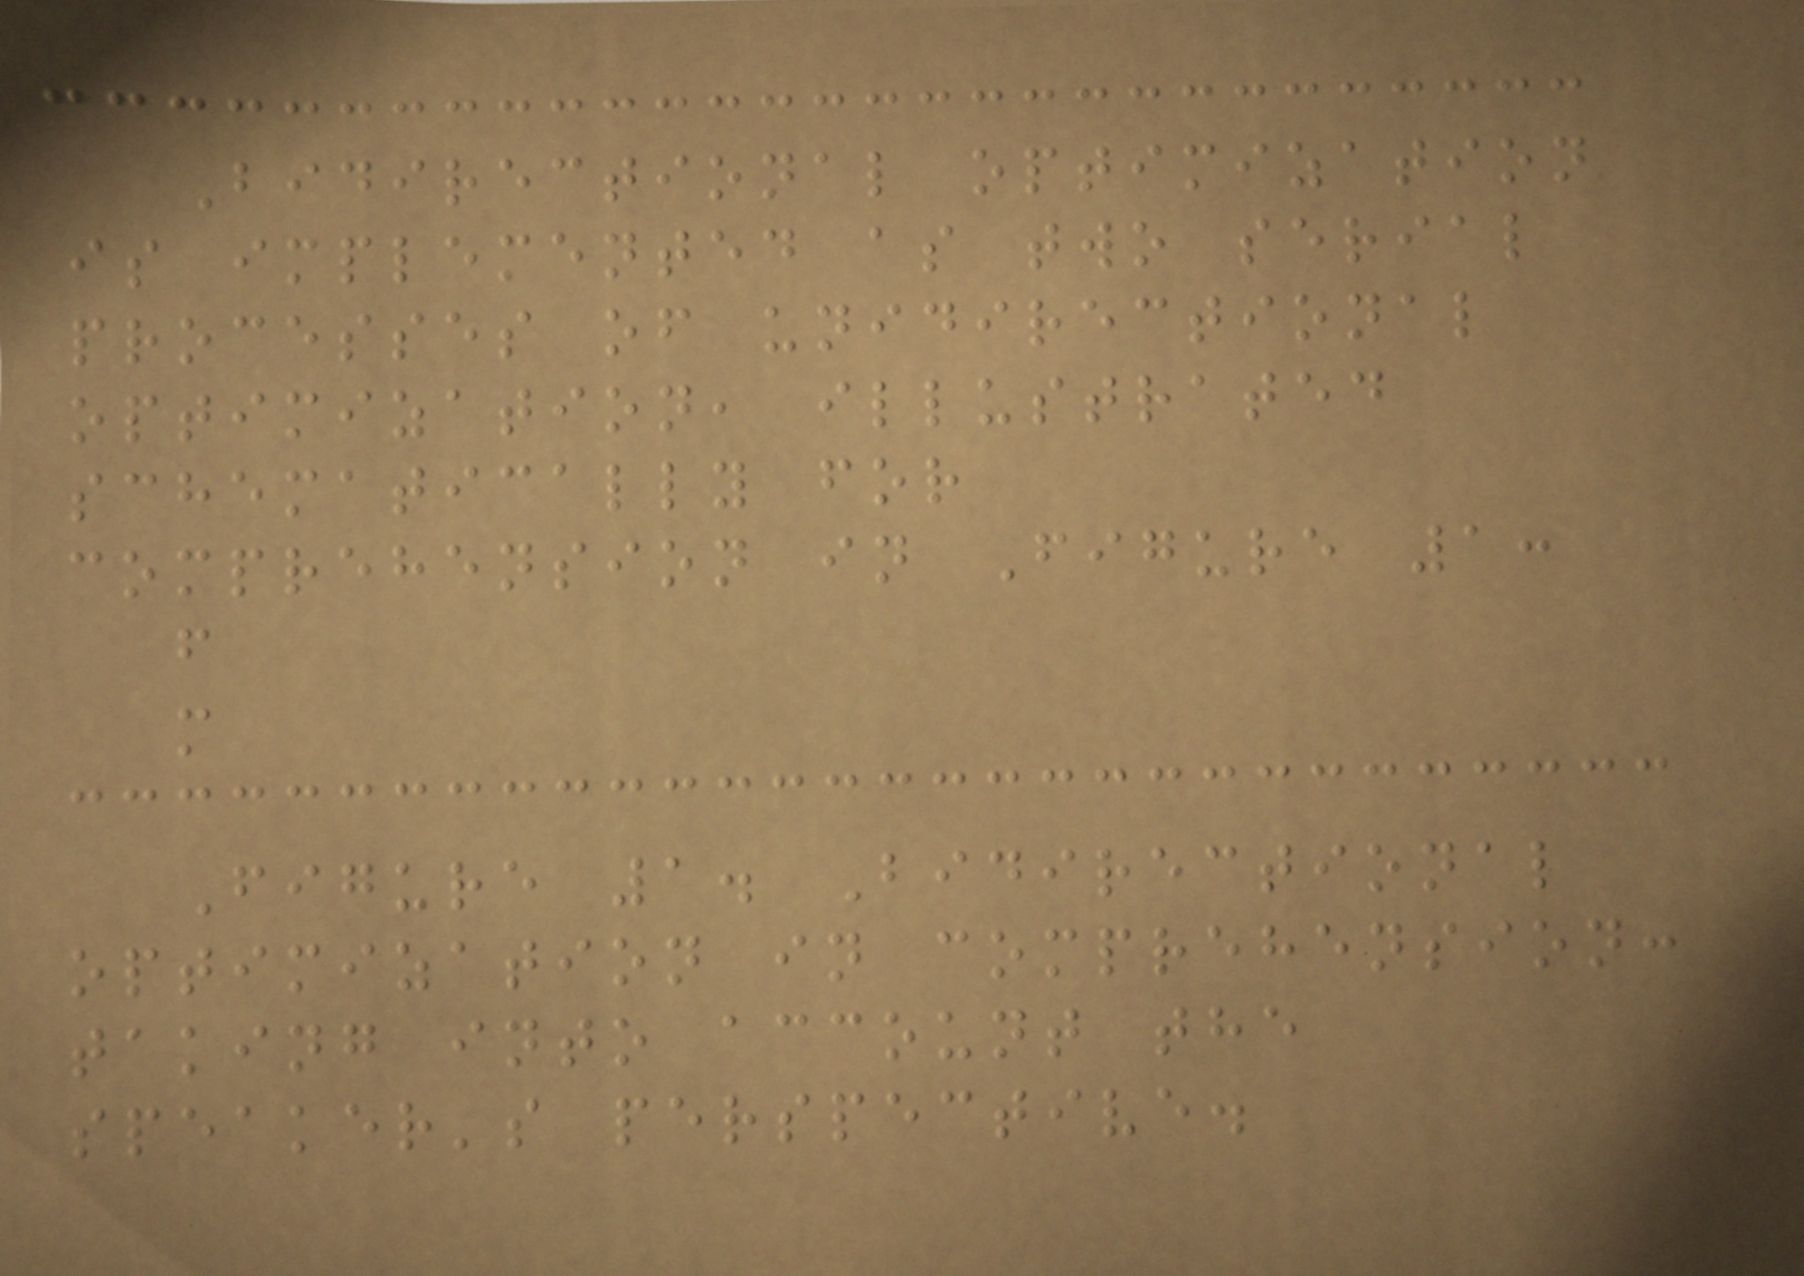Bidirectional optimization
is implemented as two serial
processes of unidirectional
optimization, illustrated
schematically for
comprehension in Figure 1:
f
m
Figure 1. Bidirectional
optimization in comprehension:
taking into account the
speaker's perspective.
